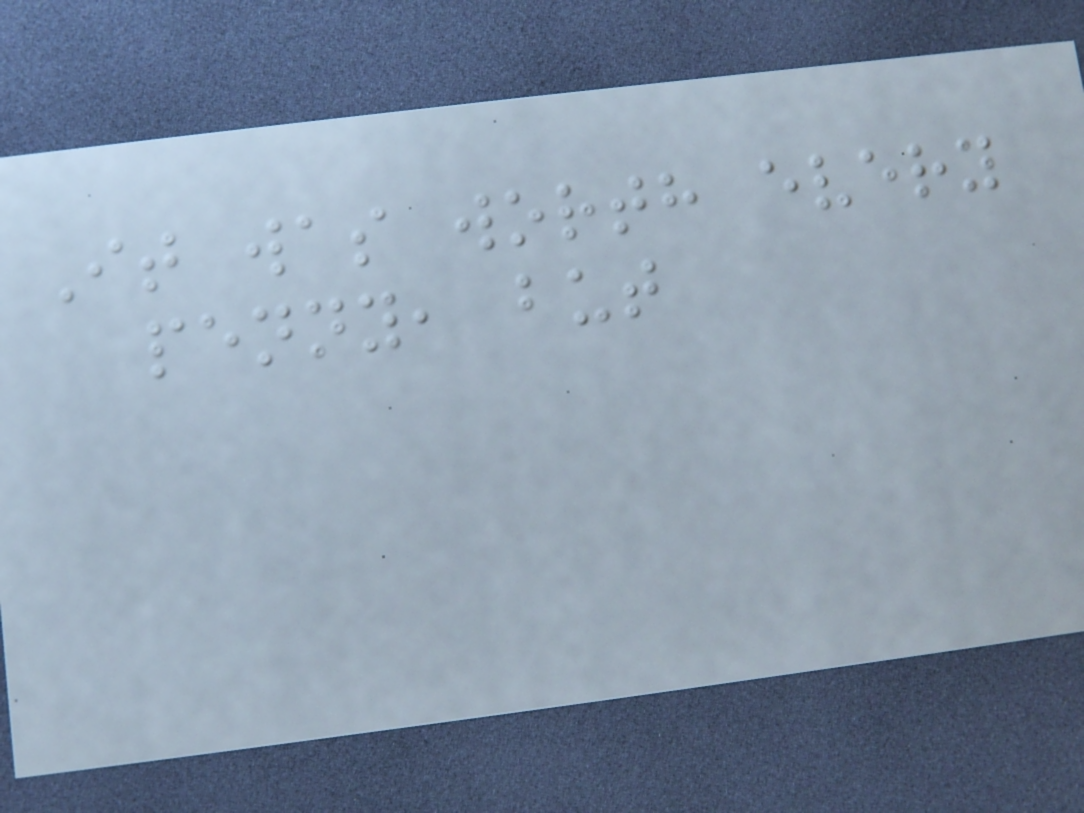It was worth every
penny, but
